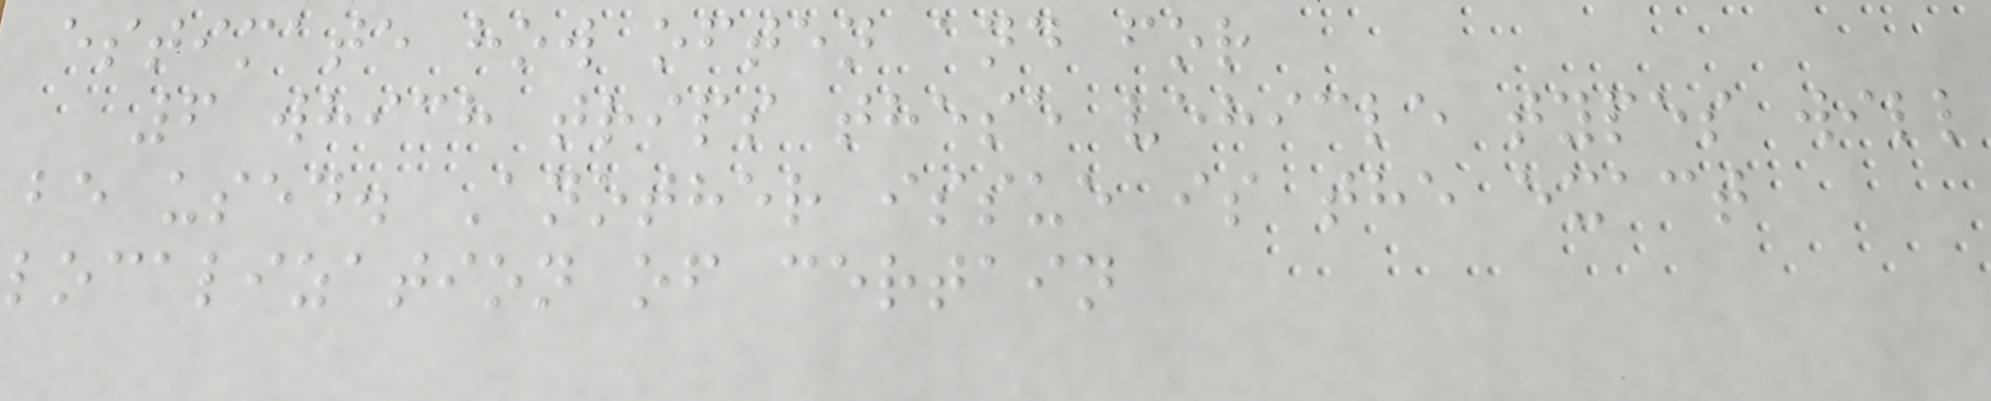estimate how often and for
6 which trips these vehicle types will
be used. Another issue is the exact
localization of certain
